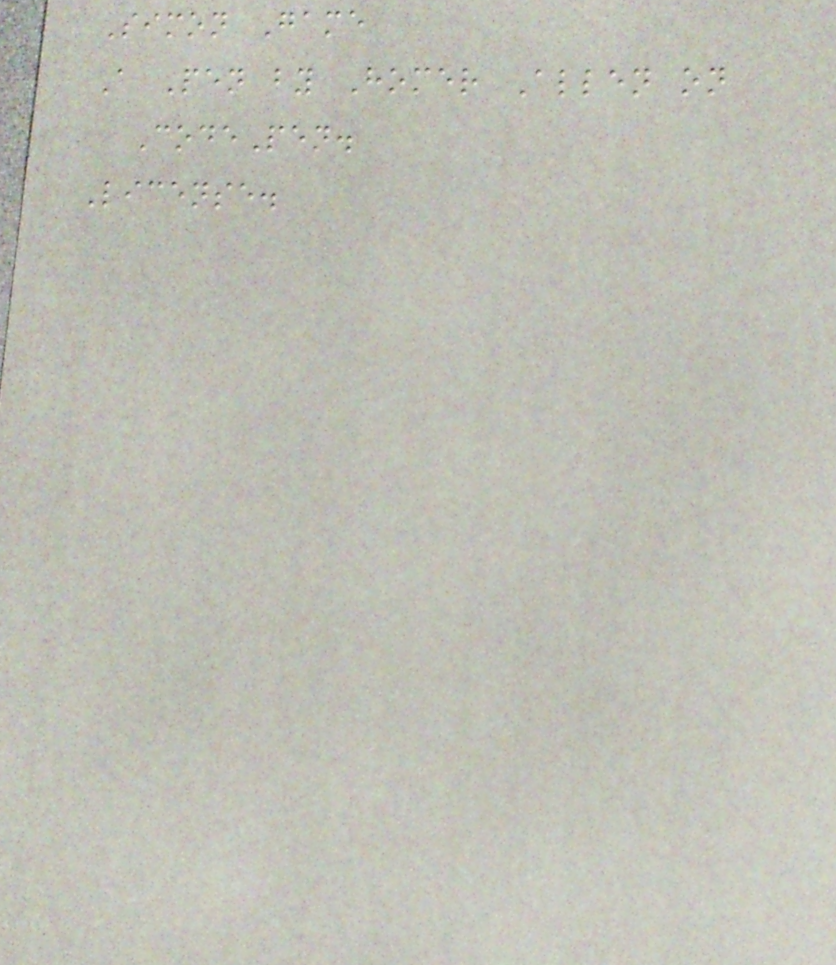Simon Game
A Pen by Homer Allen on
CodePen.
License.
